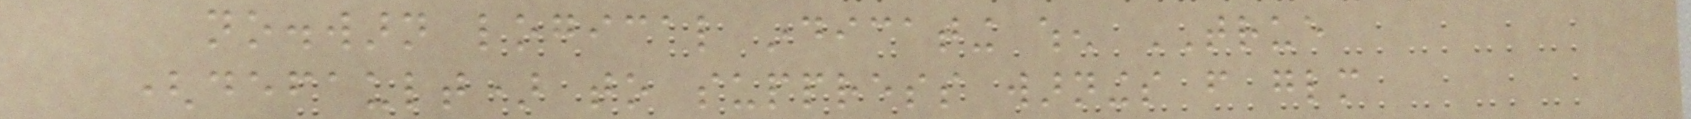no.warn logical indicating when TRUE
(default) to suppress warnings from glm
